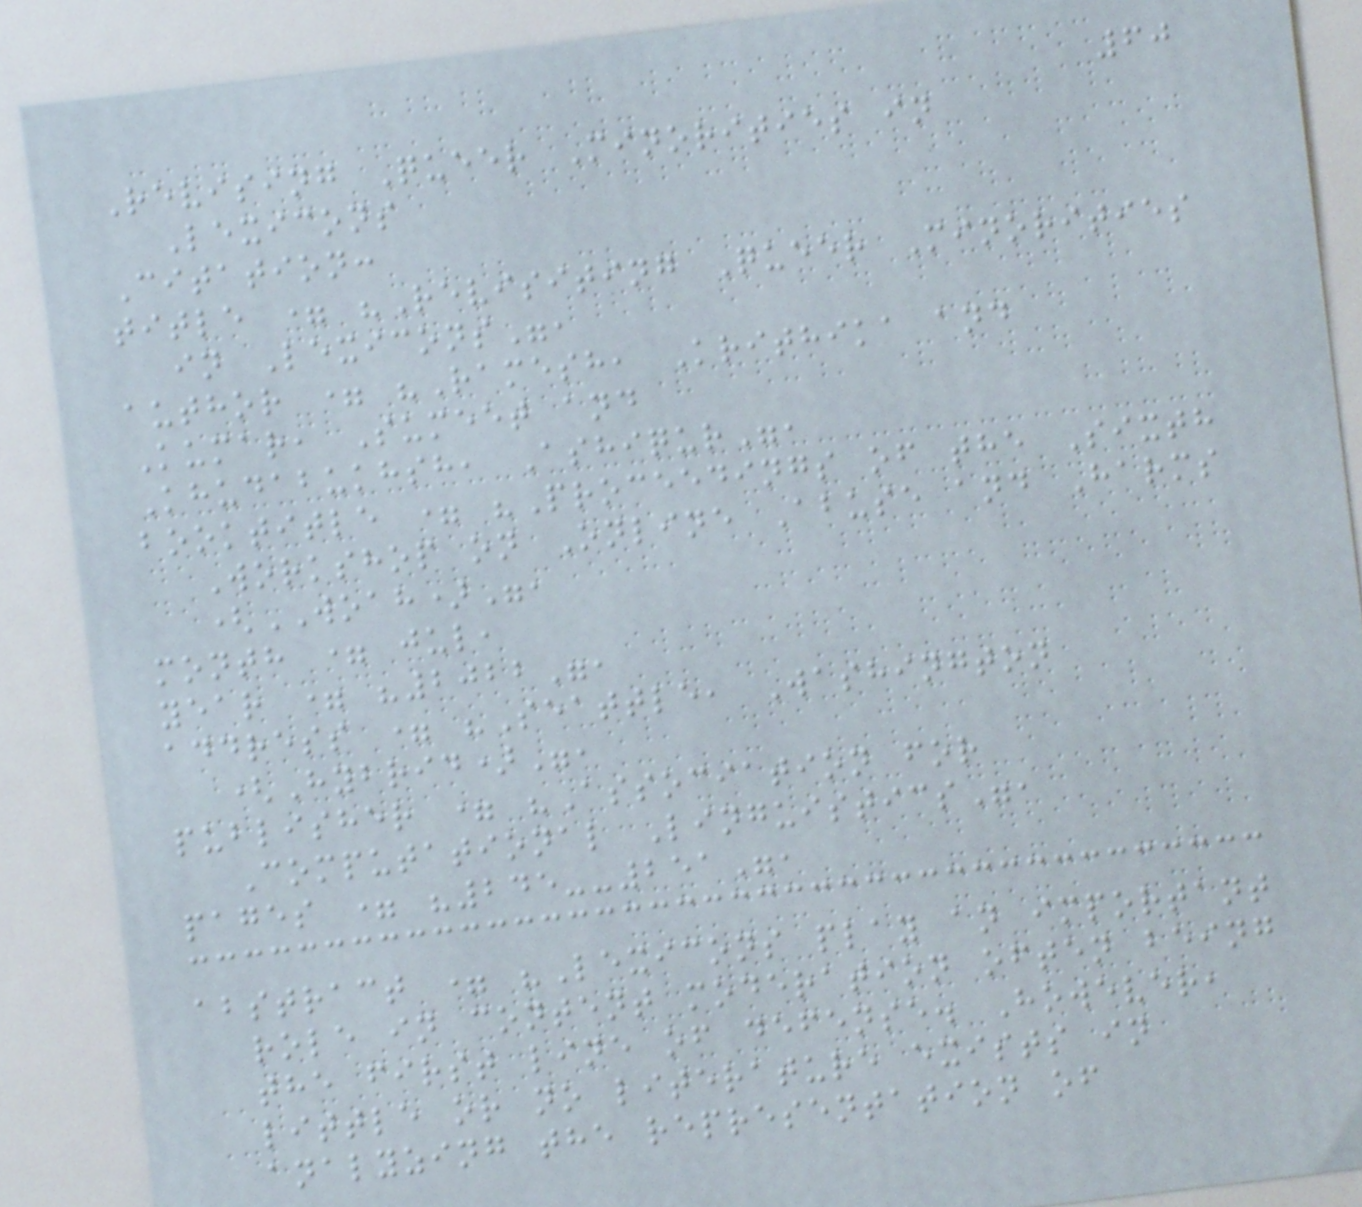60
Revising Queer Minorities in
Lexicons
Citation:
title = "Revisiting Queer Minorities
in Lexicons",
author = "Ramesh, Krithika and
Kumar, Sumeet and
Khudabukhsh, Ashiqur",
booktitle = "Proceedings of the Sixth
Workshop on Online Abuse and Harms
(WOAH)",
month = jul,
year = "2022",
address = "Seattle, Washington
(Hybrid)",
publisher = "Association for
Computational Linguistics",
pages = "245--251",
abstract = "Lexicons play an important
role in content moderation often being
the first line of defense. However,
little or no literature exists in
analyzing the representation of
